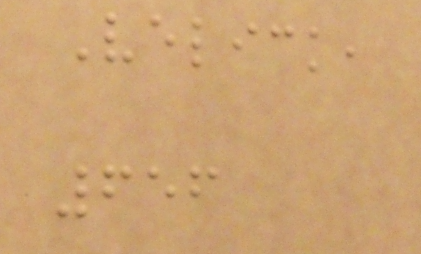Velick,
656
